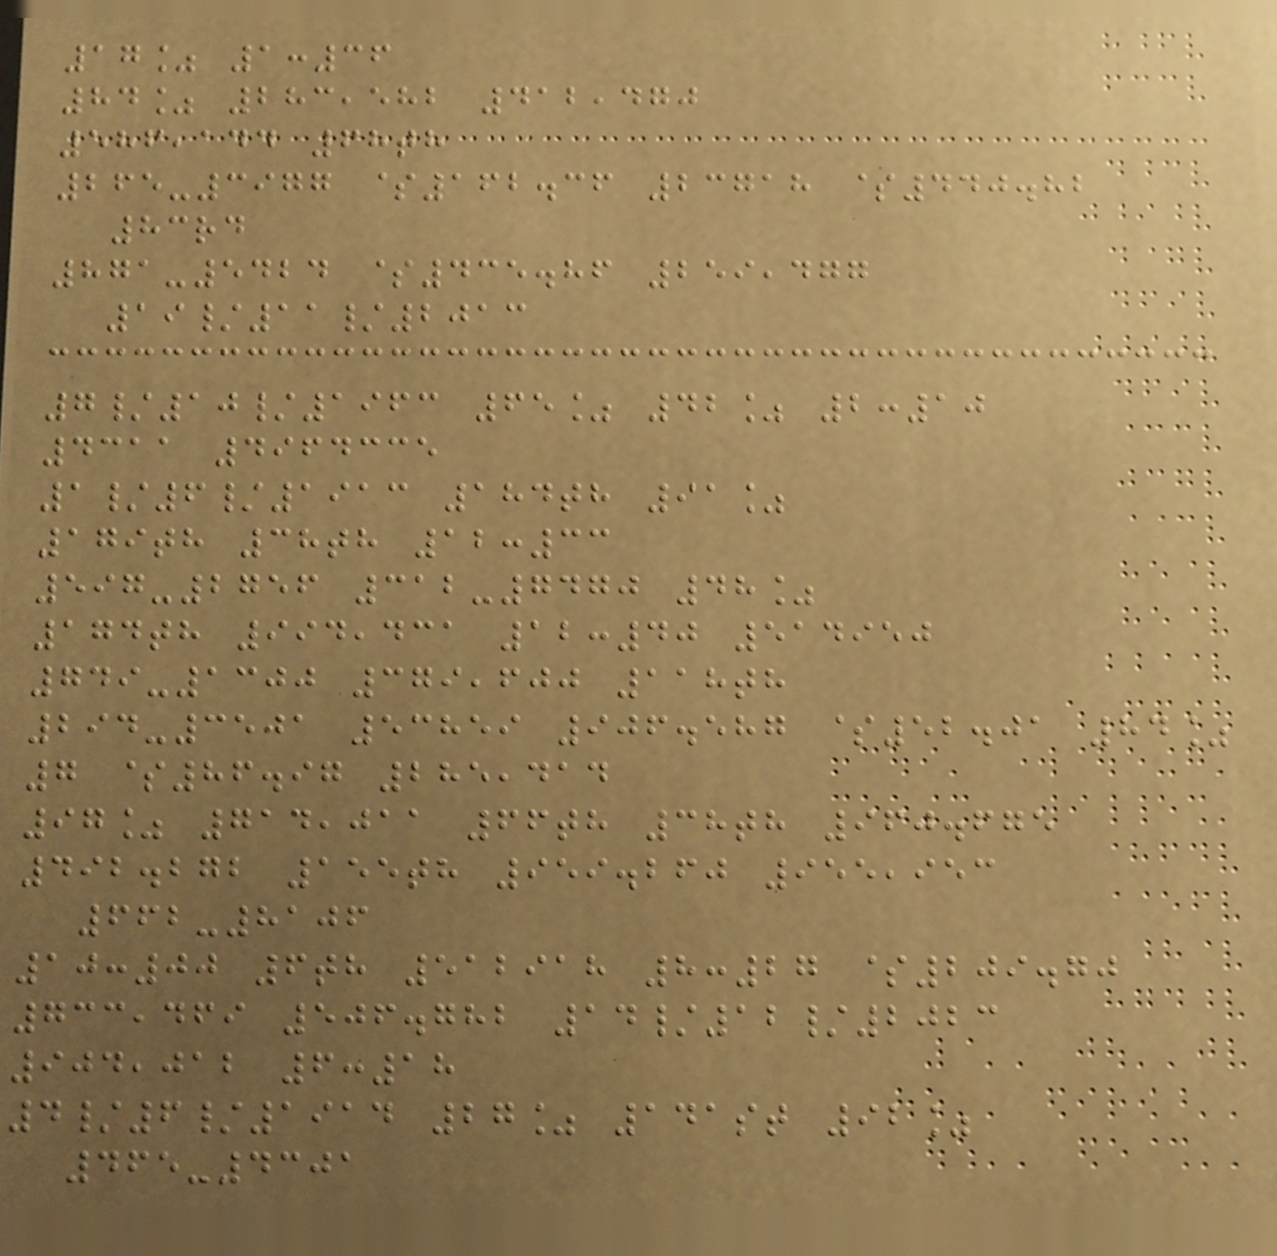17% 1:36
84% 283,582 412,470
586,144 68th
265-3977 $162.36 23718 $440.82
83rd
871-5424 $435.86 259,477
19/11/2013
7/10/1963 65% 42% 2:10
4311 4964335
1/6/1913 184th 91%
179th 38th 12:33
597-2756 312-7470 48%
174th 994,431 12:40 514950
749-1300 379,600 118th
294-3501 53859 906.587 $52.01 84%
7 $86.97 285,414
97% 714,011 66th 38th 960.675
492.272 155th 959.260 955,953
662-8106
10:00 6th 512918 8:27 $209.70
733,469 506.782 14/12/2023
904,012 6:18
4/6/1914 27% 141st 92%
465-4301
